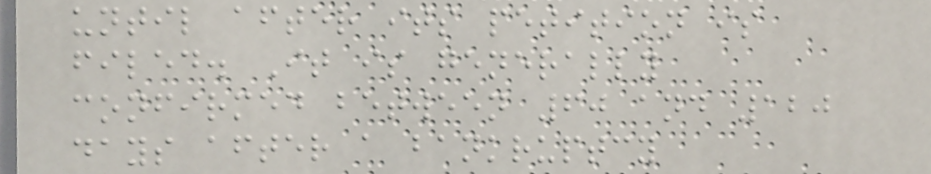until after its petition is
filed. It is generally
confirmed between 60 and 120
days after a bankruptcy
